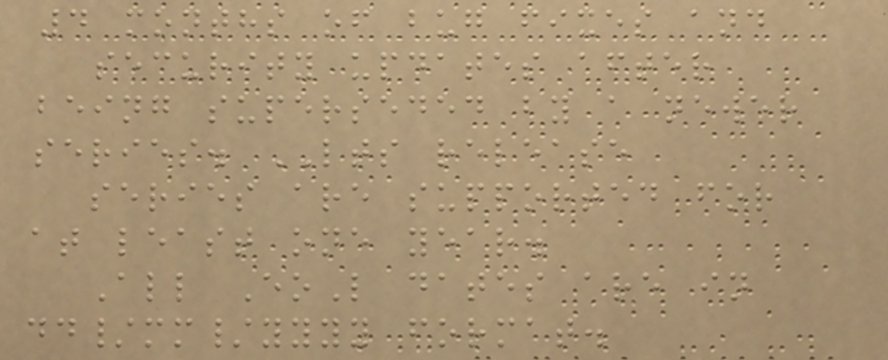4 months of bug fixes and
security updates after
being superseded by a newer
series. LTS release
series are supported for
at least one year.
All EoL dates are in
dd/mm/yyyy format.
